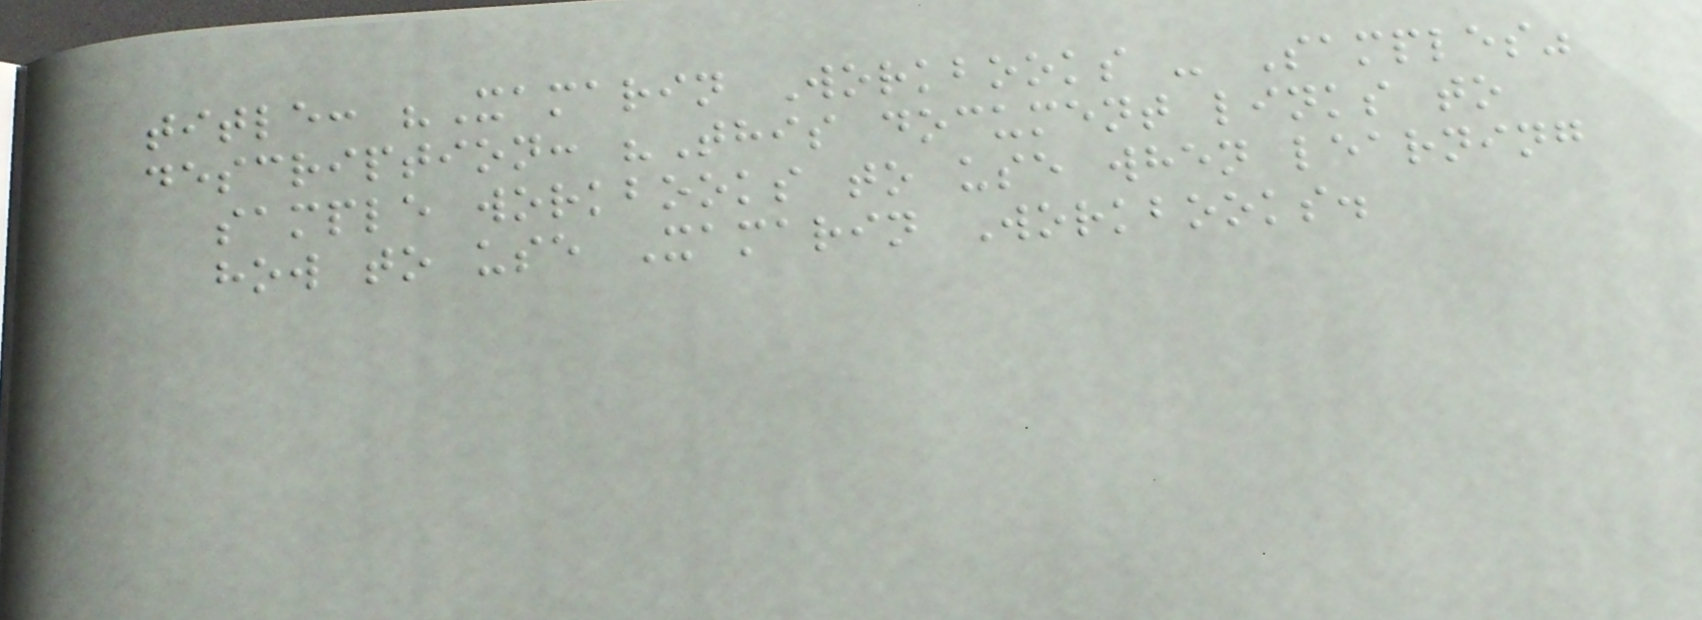title: "Xamarin Workbooks - Samples"
description: "This document links to
sample workbooks to use when learning
how to use Xamarin Workbooks.
